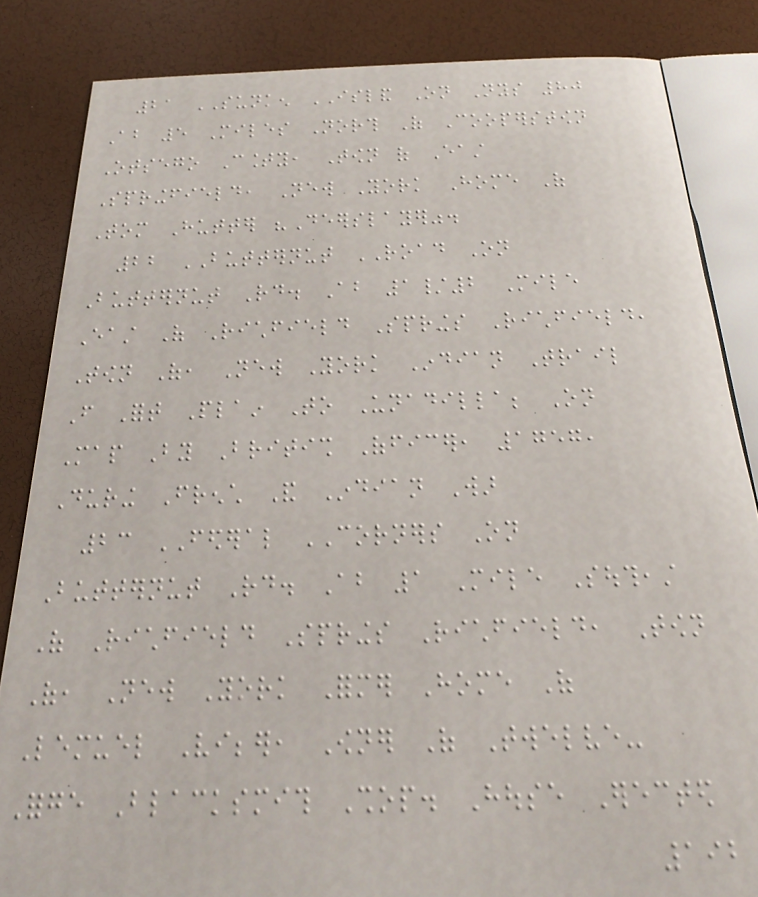21 SUNKEN ISLAND On Nys 80
About 5 Miles North Of Cooperstown
Otsego County, Town of East
Springfield, New York Home Of
Tom Hutter "Deerslayer".
22 BUTTERNUT ROAD On
Butternut Rd. About 1/2 Mile
East Of Richfield Springs Richfield,
Town Of, New York Indian Trail
From Fort Plain To Unadilla; On
Map By British Officer, 1757,
During French And Indian War
23 FEDERAL CORNERS On
Butternut Rd. About 1 Mile Southeast
Of Richfield Springs Richfield, Town
Of, New York Former Home Of
Lemuel Vibber, Owner Of Twelve-
Forge Blacksmith Shop. House Erected
192
